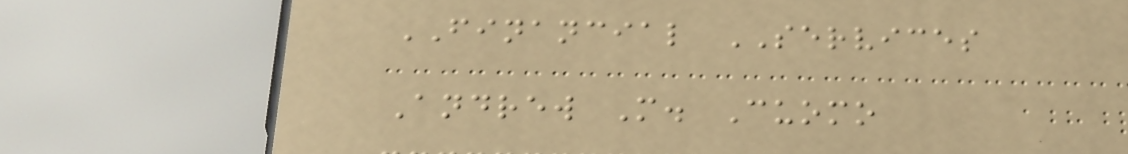FINANCIAL SERVICES
Andrew M. Cuomo
